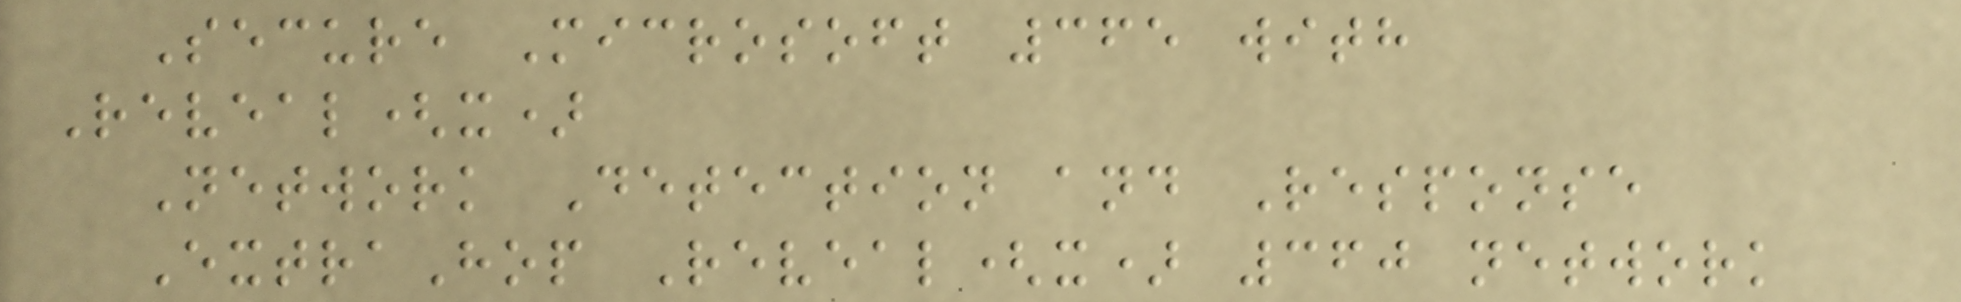Secure Microsoft 365 with
Reveal(x)
Network Detection and Response
ExtraHop Reveal(x) 360 network
